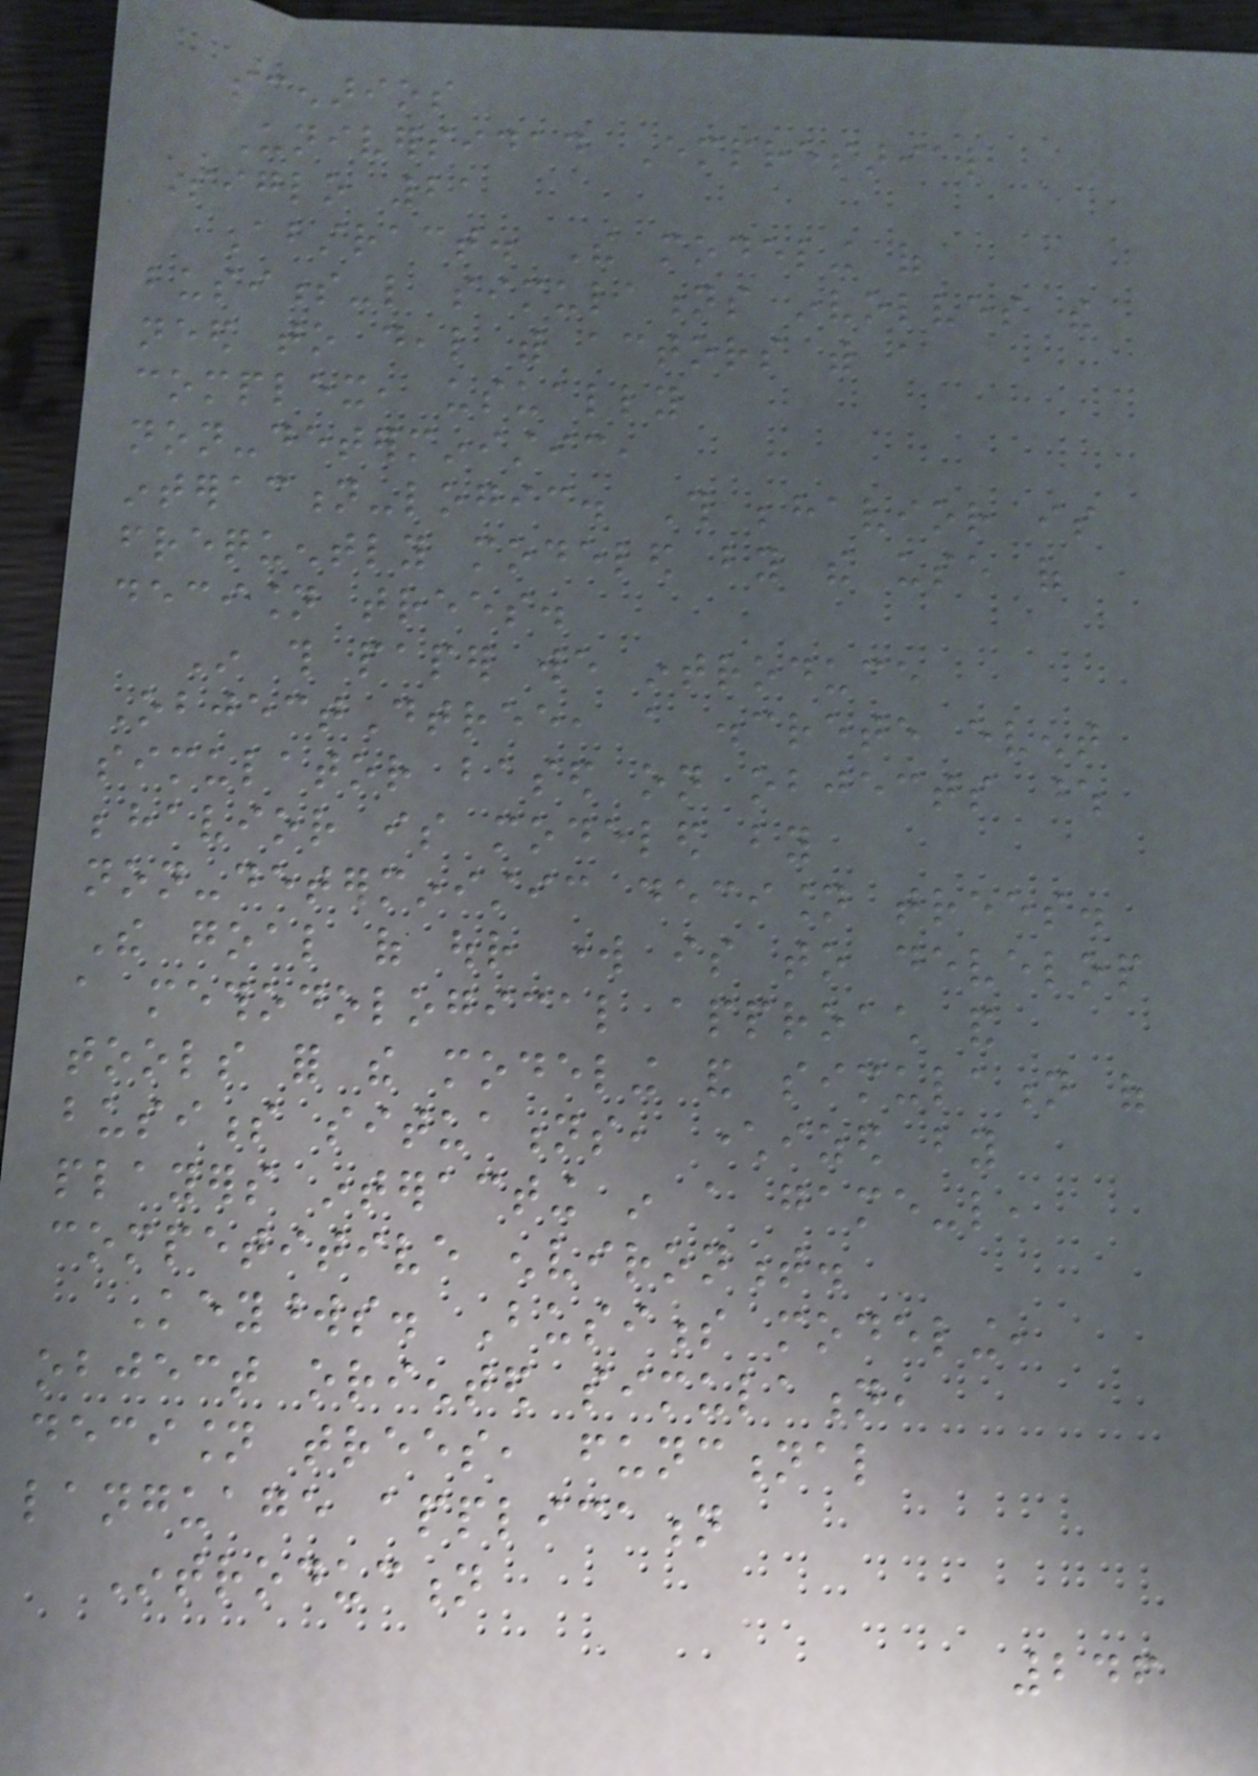scenarios
Universidad Empresarial
Siglo 21
Abstract. The modeling of
business-like simulations involves the
need to deal with actors with a
complex, usually
non-deterministic,
interaction-logic. This behavior is
frequently modeled by the use of
decision trees.
In this paper we introduce
ObjectDtree, a discrete event
simulator based on objects whose
behavior is modeled by
non-deterministic decision trees.
The goal of our work is to develop
a methodological approach and
tools for the modeling and simulation of
business situations, characterized by
players interacting in a game-like,
competitive environment.
Keywords. Business modeling,
object oriented simulation,
decision trees, functional
language application
Introduction
246
